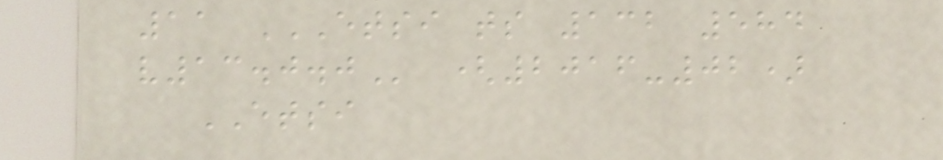11 ETSI TS 132 584
V13.0.0 (2016-02)
ETSI
